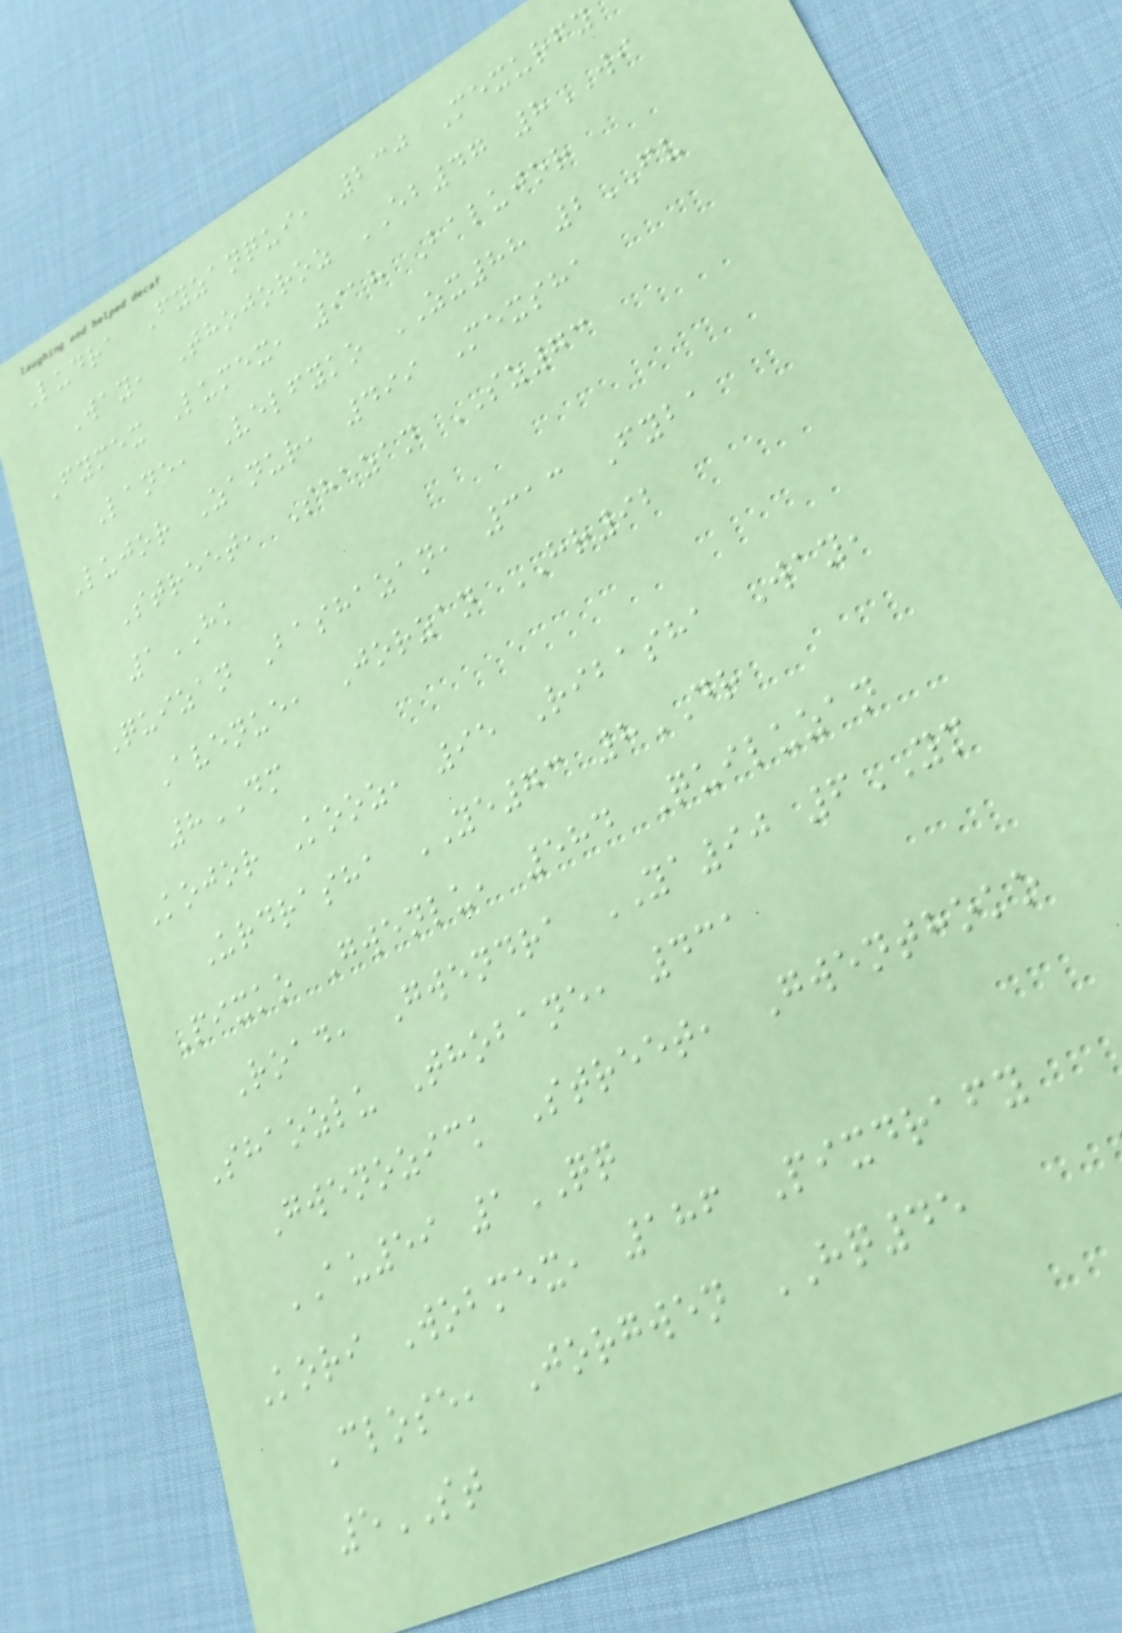Ludra Fyzanqui, 230 Mexurfy
Way, Thojoroz EB47 8WI
Fymex Lumex, 918 Balujor
Lane, Velfyko ZX88 2FV
Lujor Zanur, 499 Mexsha
Street, Shazan SZ73
1HK
Quizan Bashazan, 313 Fyba
Avenue, Jorzan HR92
8DM
Kojor Kooz, 95 Ribasha Way,
Urdrasha YE73 8DR
Pixko Gwenlu, 584 Quiluzan
Road, Gwendra YA90 6YM
Shaozlu Thobane, 431
Gwenozick Street, Gwenthoko
AU59 1QQ
Kori Wobmex, 186 Pixdrafy
Close, Jorgwen HQ45
5ST
